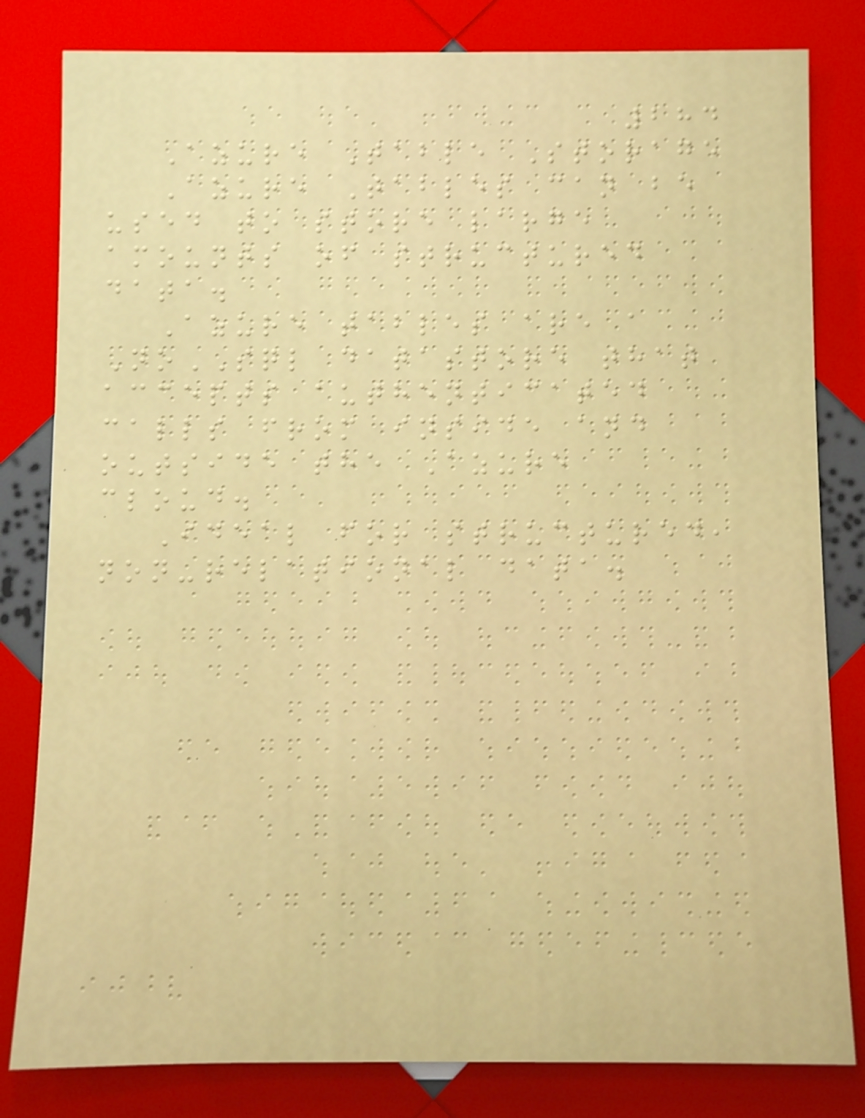284
Azure Table Storage
Azure Tables can be
used to store large
amounts of structured
data.
Azure tables are a
NoSQL datastore that
accepts authenticated
calls from inside and
outside the Azure
cloud.
Ideal for structured,
non-relational data.
